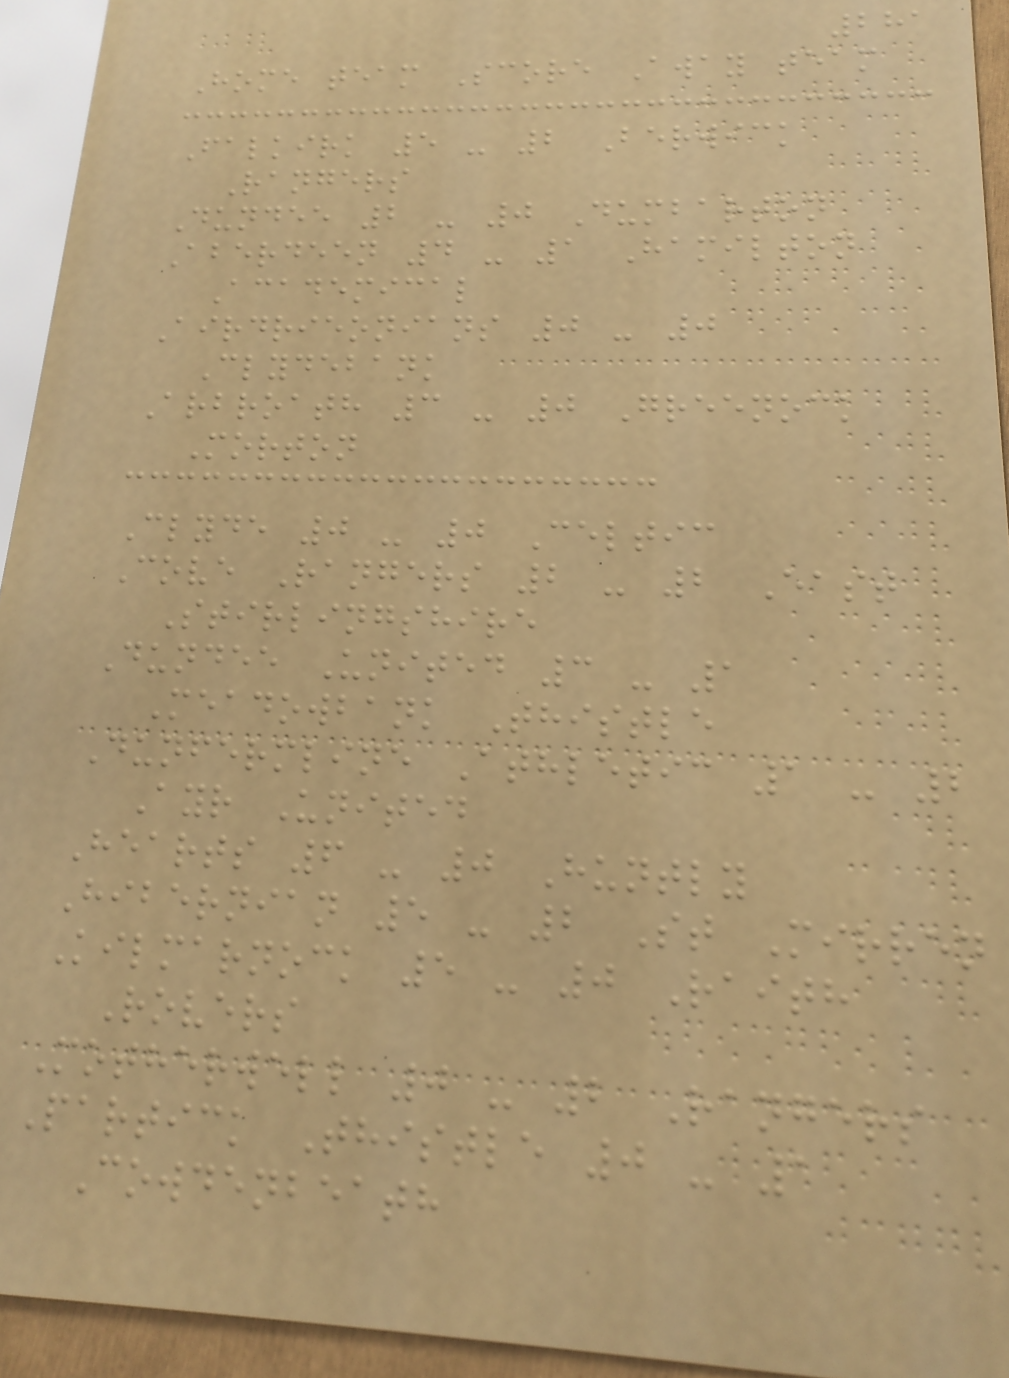281
Home team Score Away team
Falkirk 5 - 2 Berwick
Rangers
Dundee 2 - 0 Dumbarton
Aberdeen 4 - 1 Hamilton
Academical
Airdrieonians 0 - 0
Clydebank
Arbroath 3 - 0 Greenock
Morton
Clyde 0 - 0 Celtic
Cove Rangers 2 - 2 East
Stirlingshire
Dundee United 3 - 1
Meadowbank Thistle
Dunfermline Athletic 1 - 2
Ayr United
Hearts 6 - 0 Huntly
Hibernian 5 - 2 St Mirren
Kilmarnock 5 - 0 Raith
Rovers
Motherwell 0 - 2 Rangers
Partick Thistle 0 - 1
Cowdenbeath
